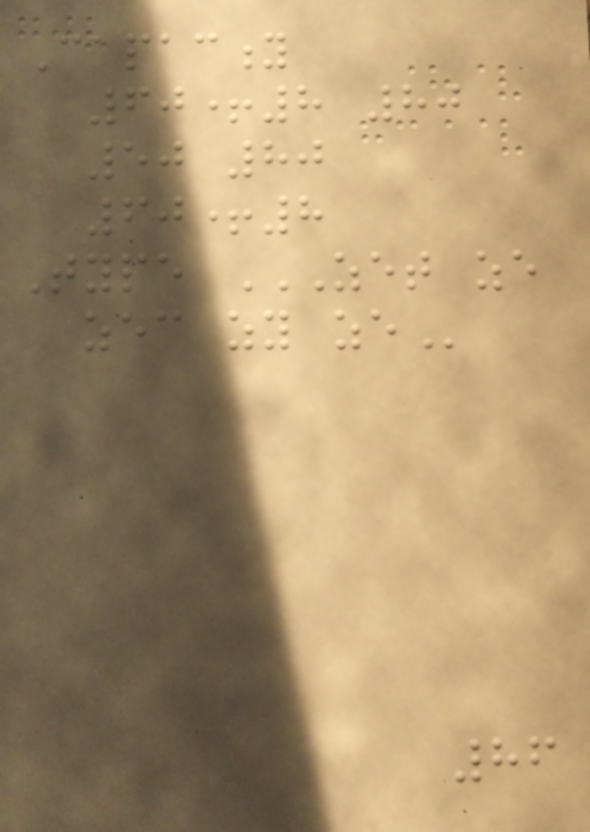Capacity
60+8 80
50 80
60+8
Type ZET ZE
ZEC ZY ZE
86
